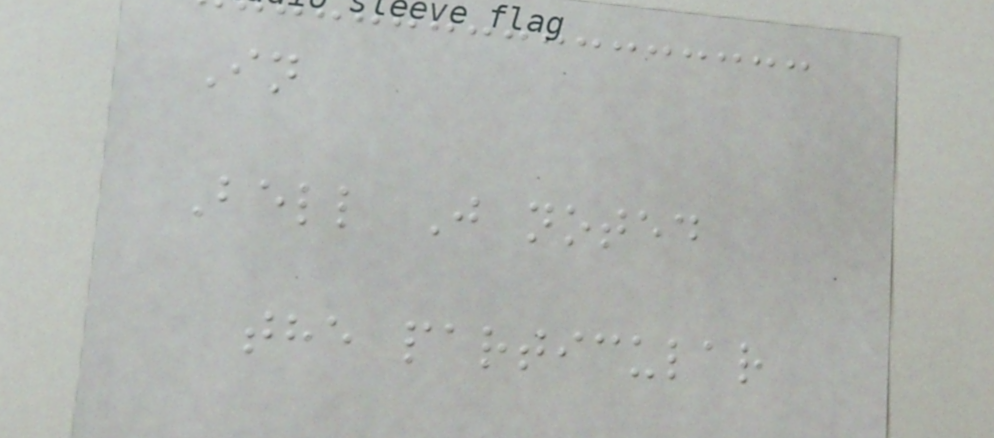In
Bell J noted
the particular
